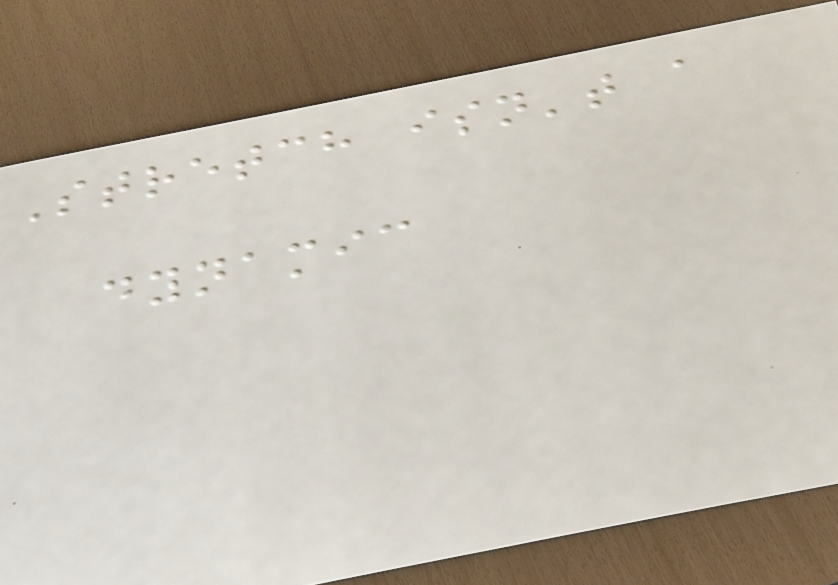Stretch isn't a
dynamic
